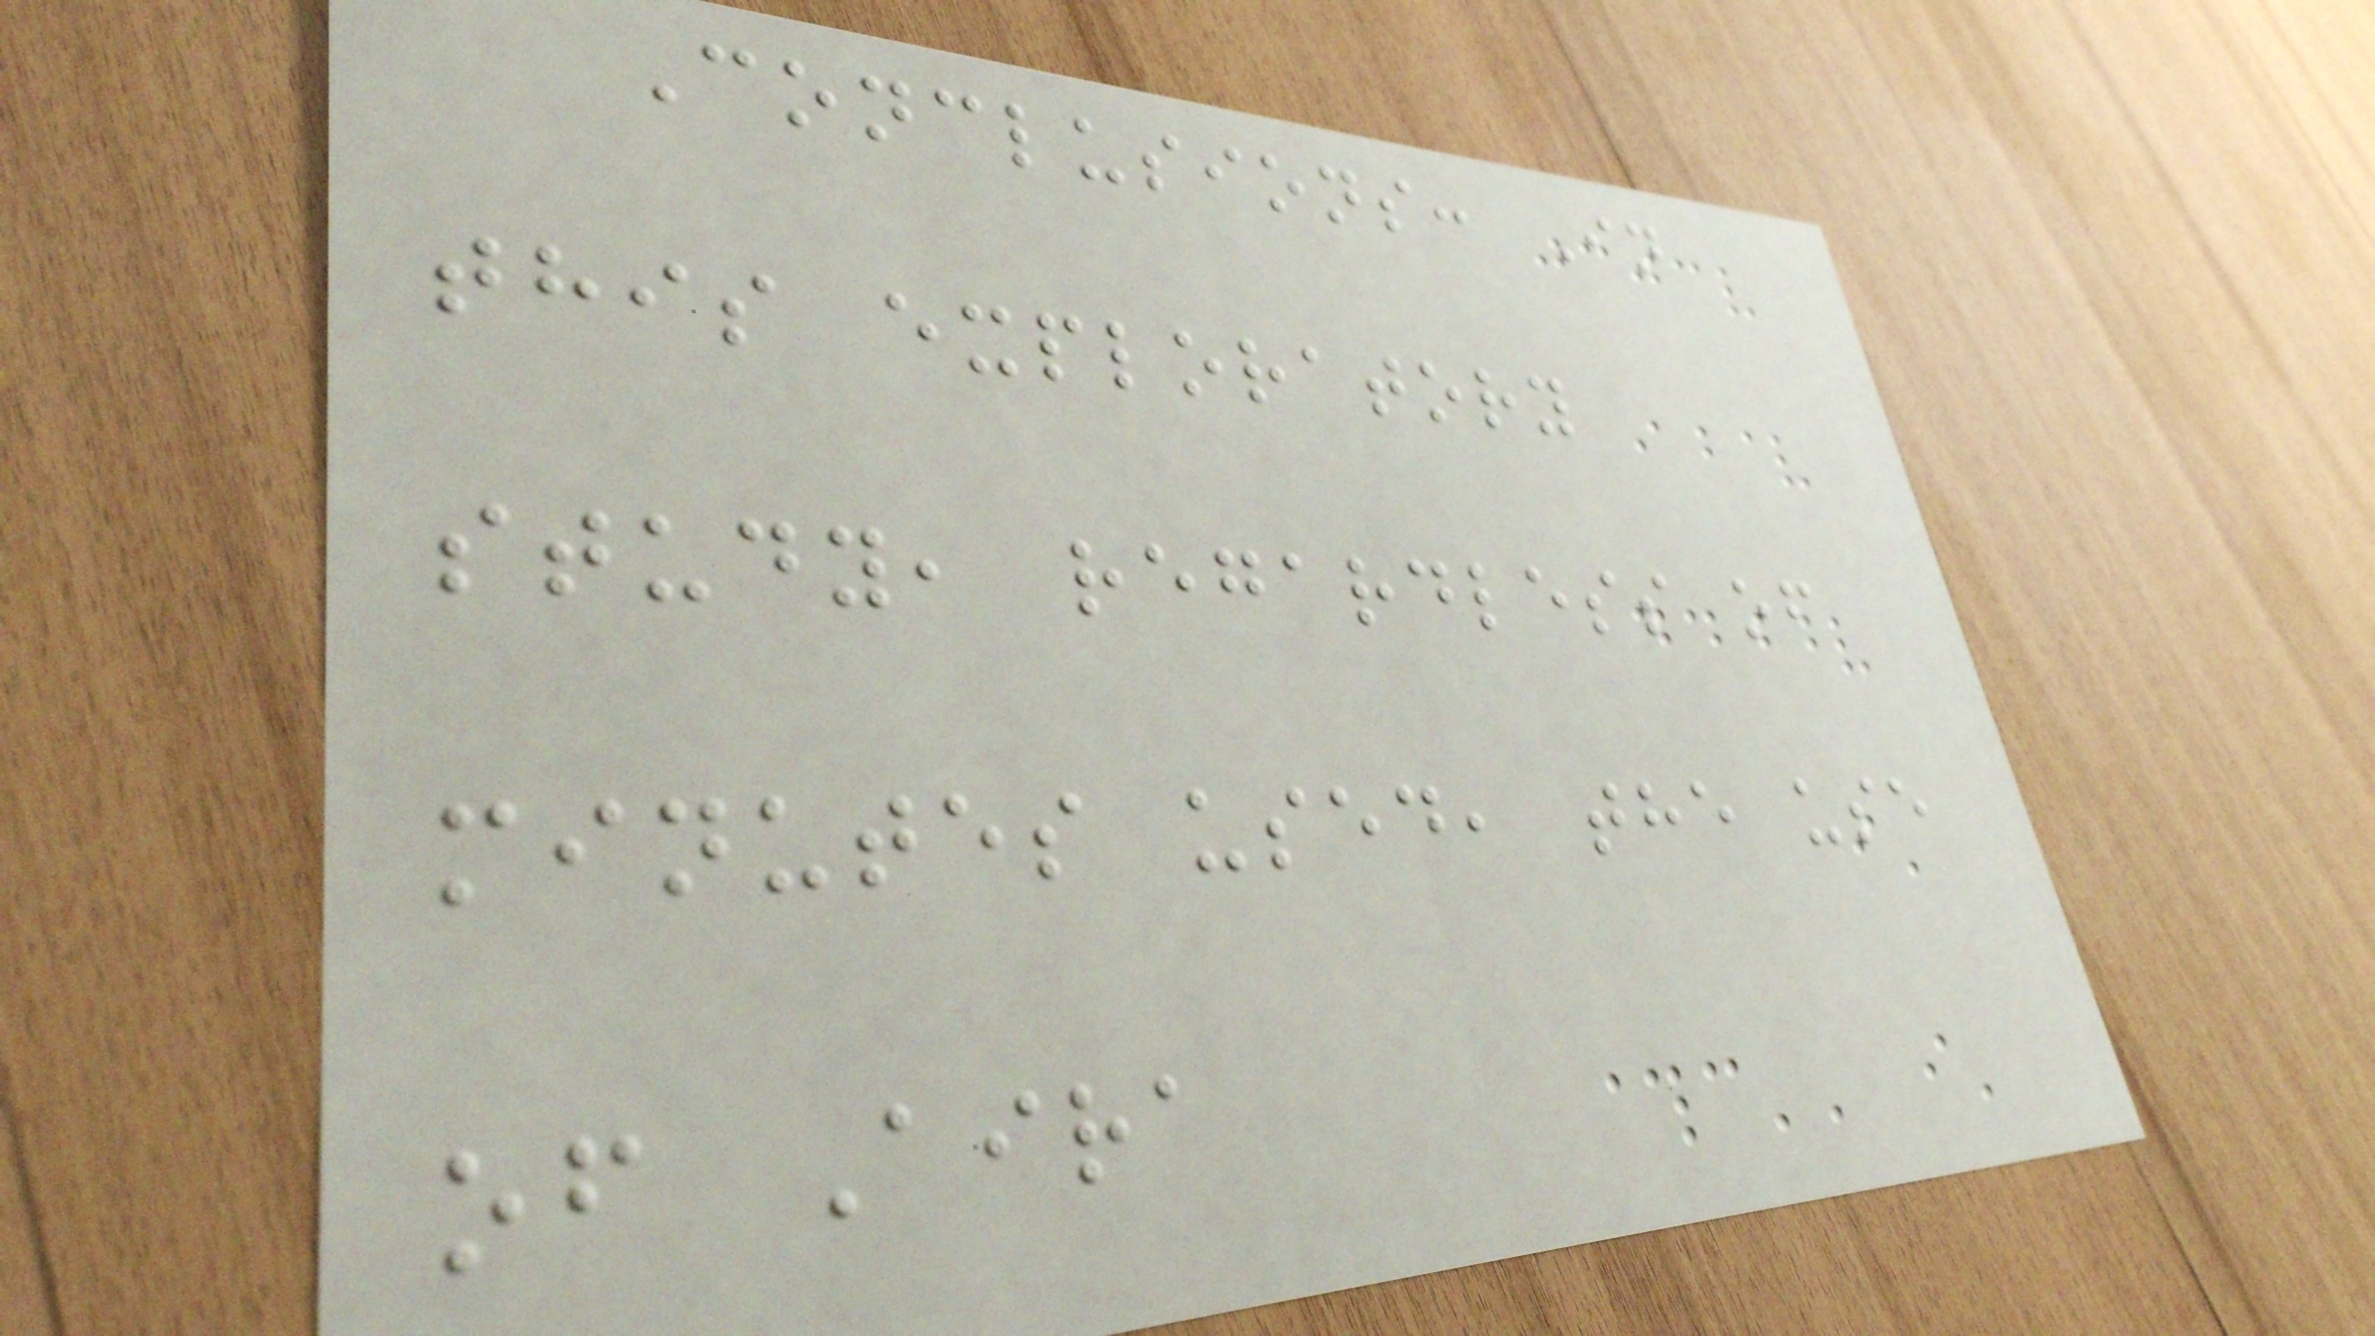Conclusions: In
this exploratory
study, regardless of
minutes used, the use
of Aira
